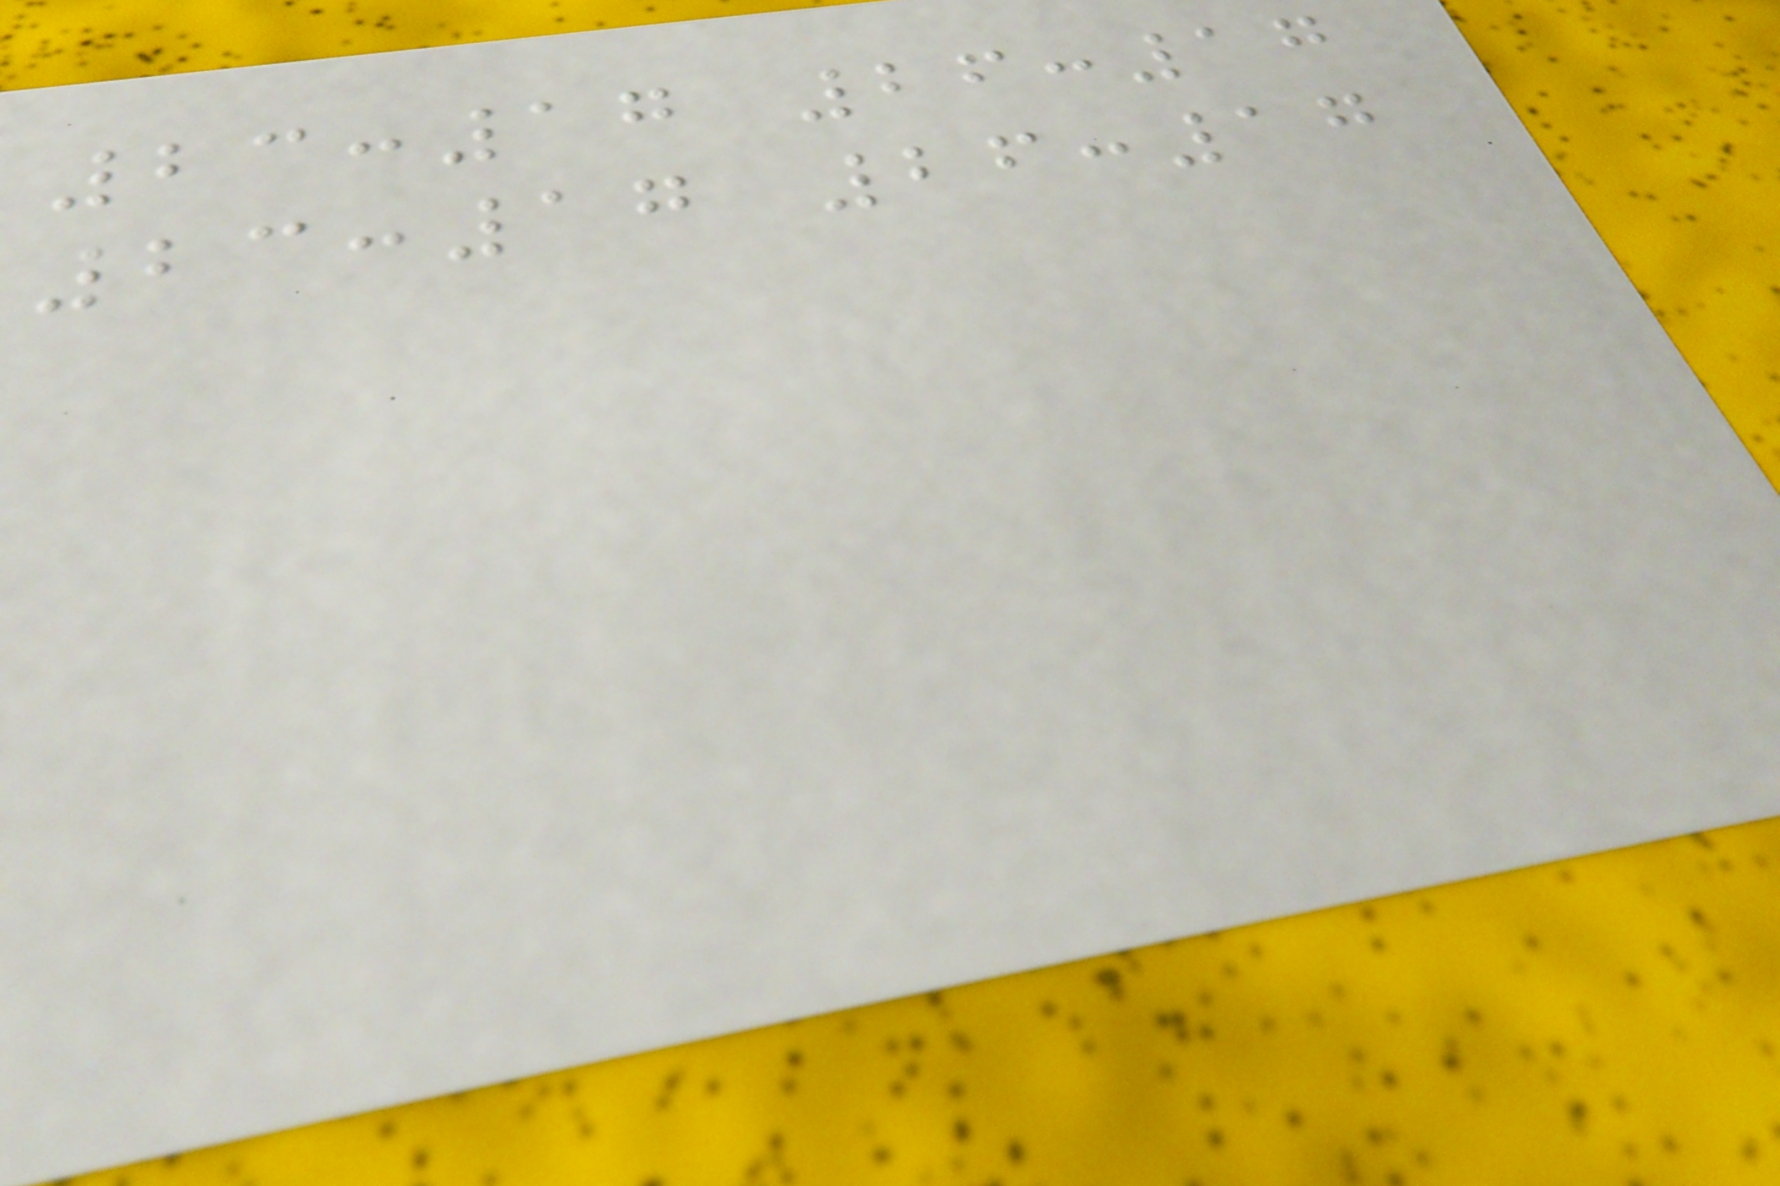23:17 26:17
23:17 26:17
